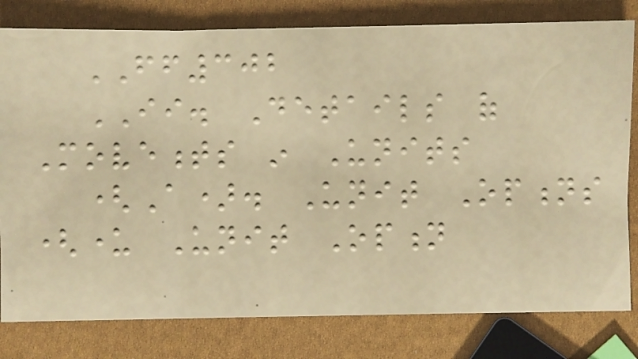FF302
II. Details of
Movements in Units
(A). Unit Options
(under Unit Option
